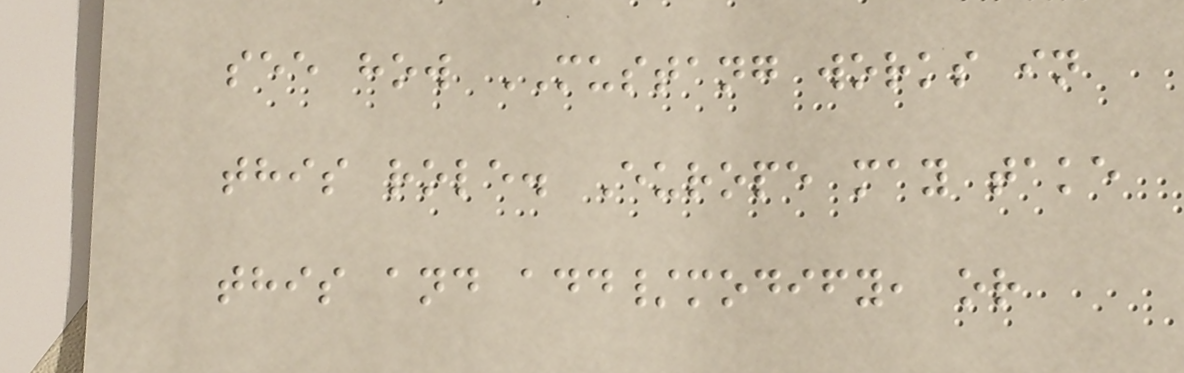see how MUSTANG works in
this role. Europe may take
this and add/modify, or
